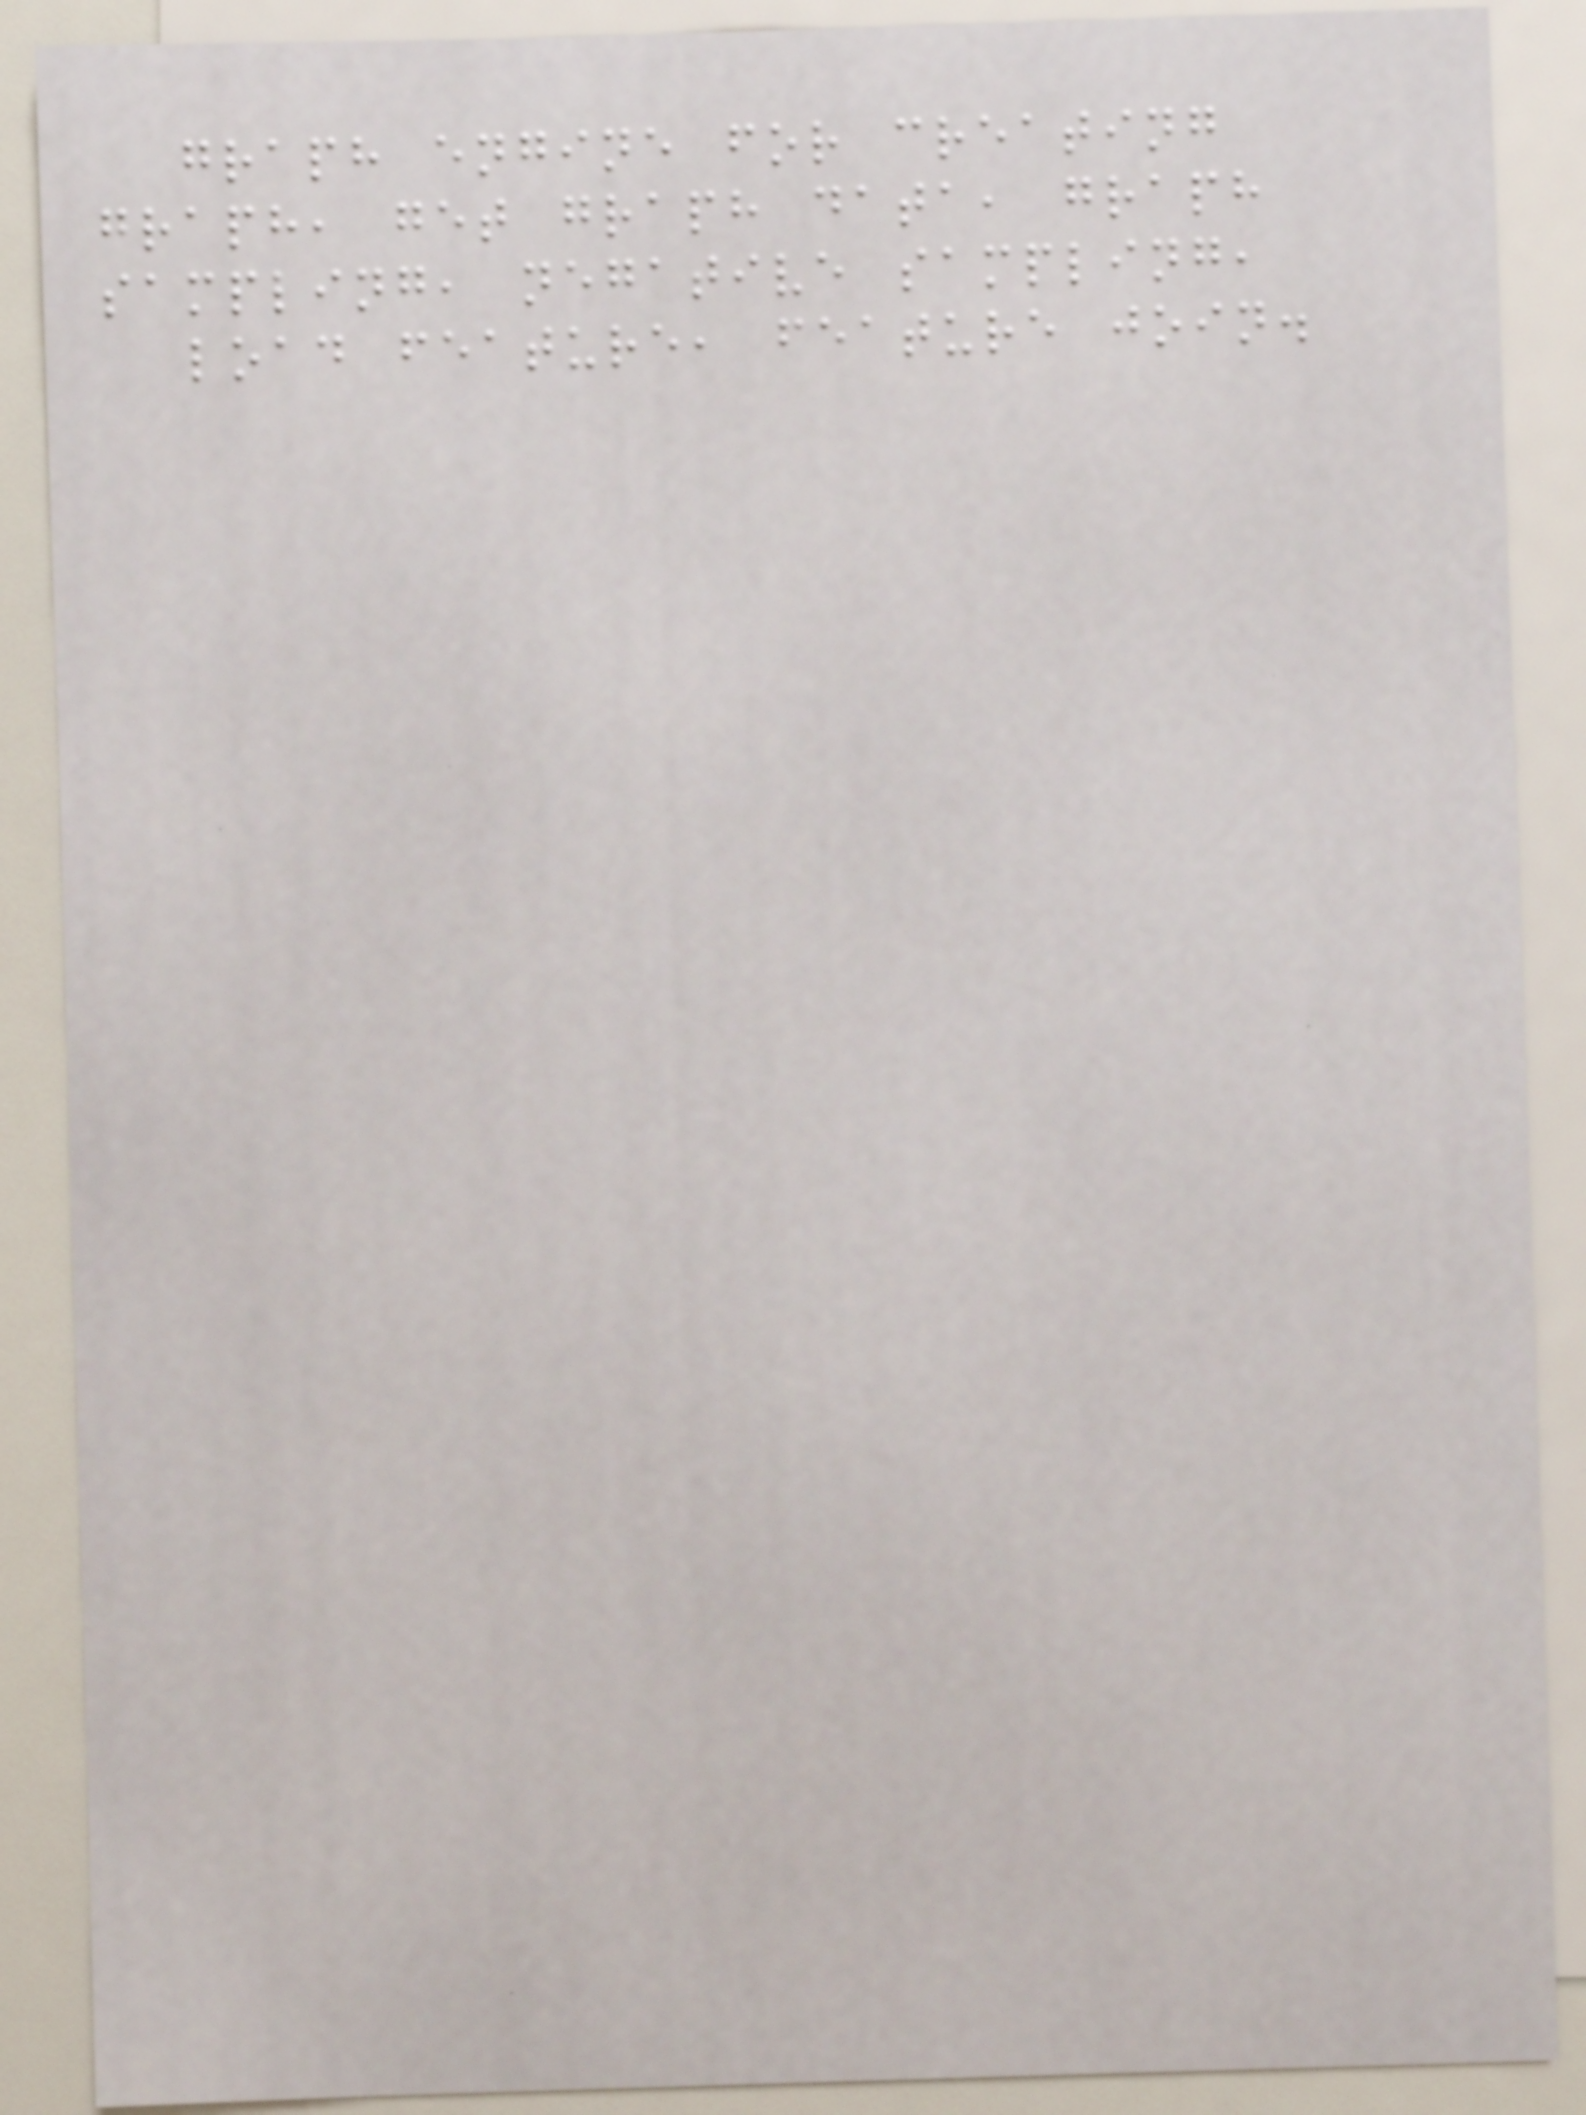graph engine for creating
graph, get graph data, graph
sampling, negative sampling,
load feature, feature join.
